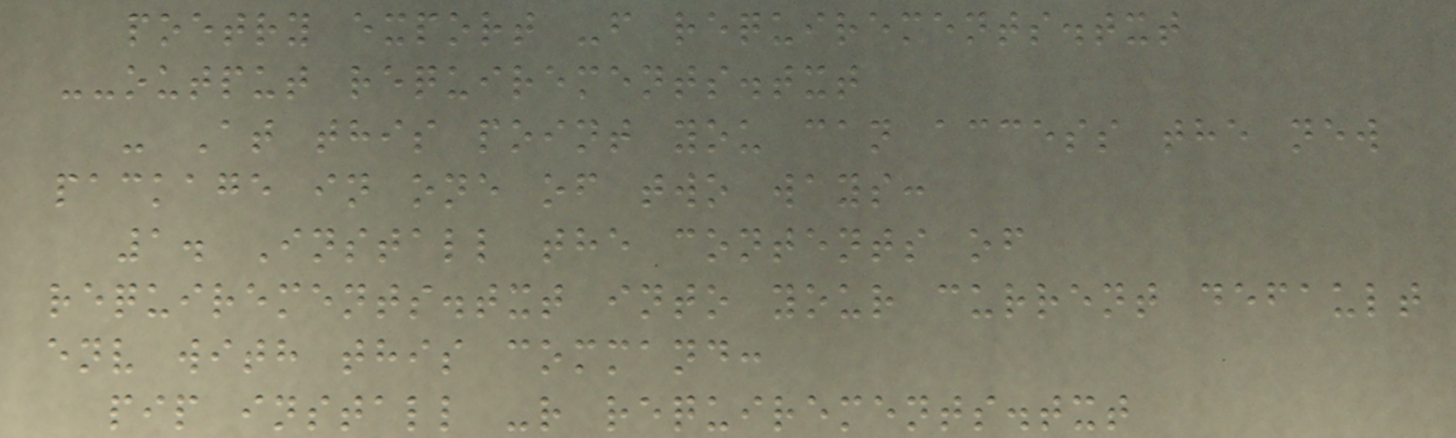poetry export -f requirements.txt
--output requirements.txt
- At this point you can access the new
package in one of two ways:
1. Install the contents of
requirements.txt into your current default
env with this command:
pip install -r requirements.txt
